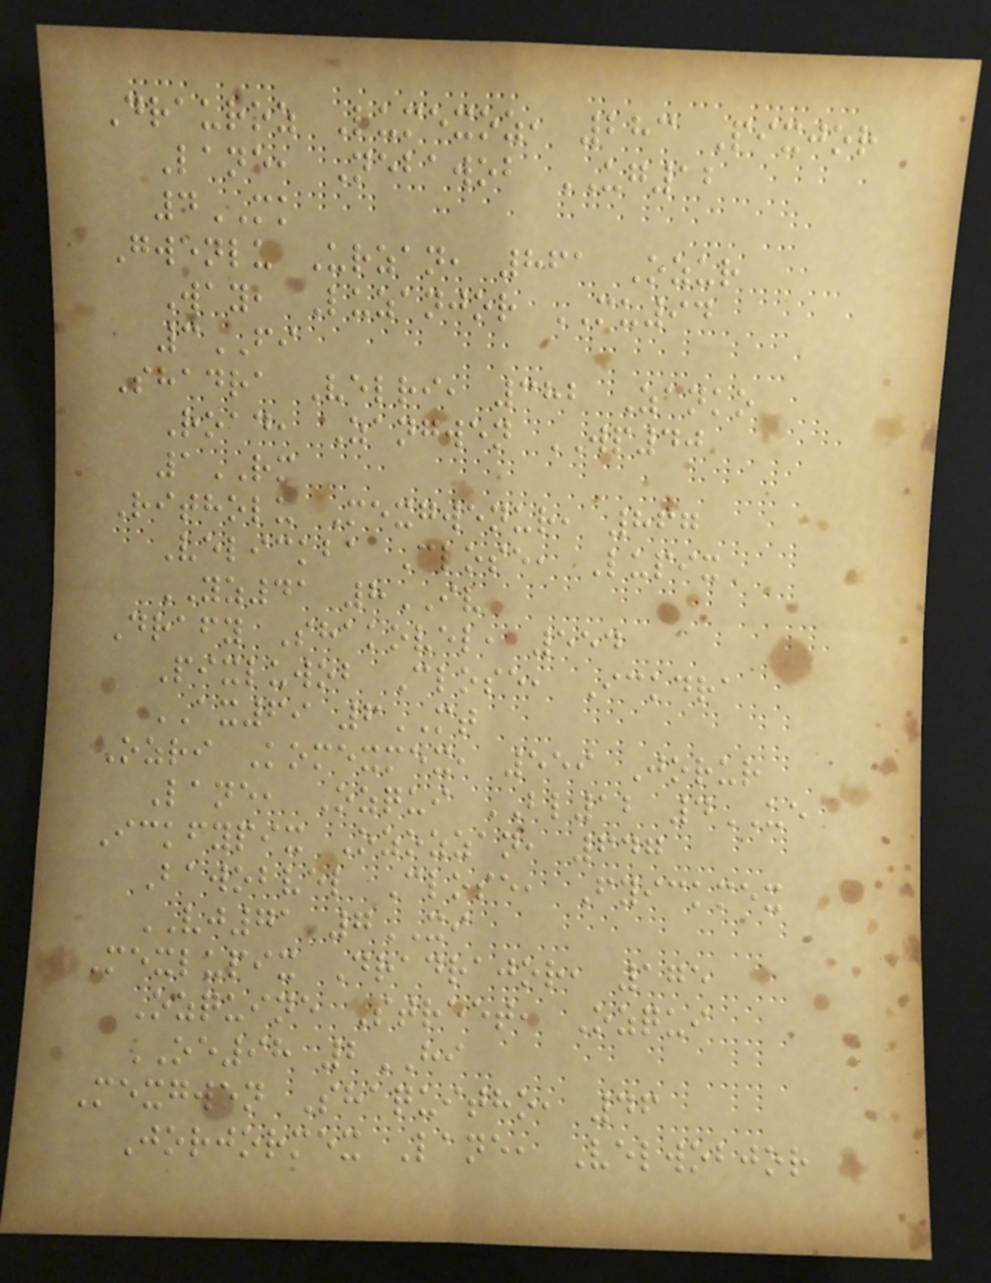Drauroz Lumexoz, 283 Pixjor
Lane, Nebawob UG12
4MK
Gwenlu Urzan, 861 Ozur
Way, Luzanjor MU94
3FI
Shadra Velri, 382 Zanko
Road, Zangwen WP40
1RM
Ritholu Mexgwenur, 867
Velickba Close, Lupix
YZ41 8IV
Drafy Shakovel, 554
Pixluwob Close, Ickdra
AX69 6MT
Ozri Komexmex, 559 Jorur
Lane, Ozqui BL12 4UE
Ickfypix Ozozzan, 647
Bawobvel Close, Fyickmex
VJ71 7XI
Mexlupix Dradrajor, 175
Ozquine Street, Ozqui
OE98 2HI
Mexgwen Shaquitho, 46
Jorjormex Lane, Velwobjor
